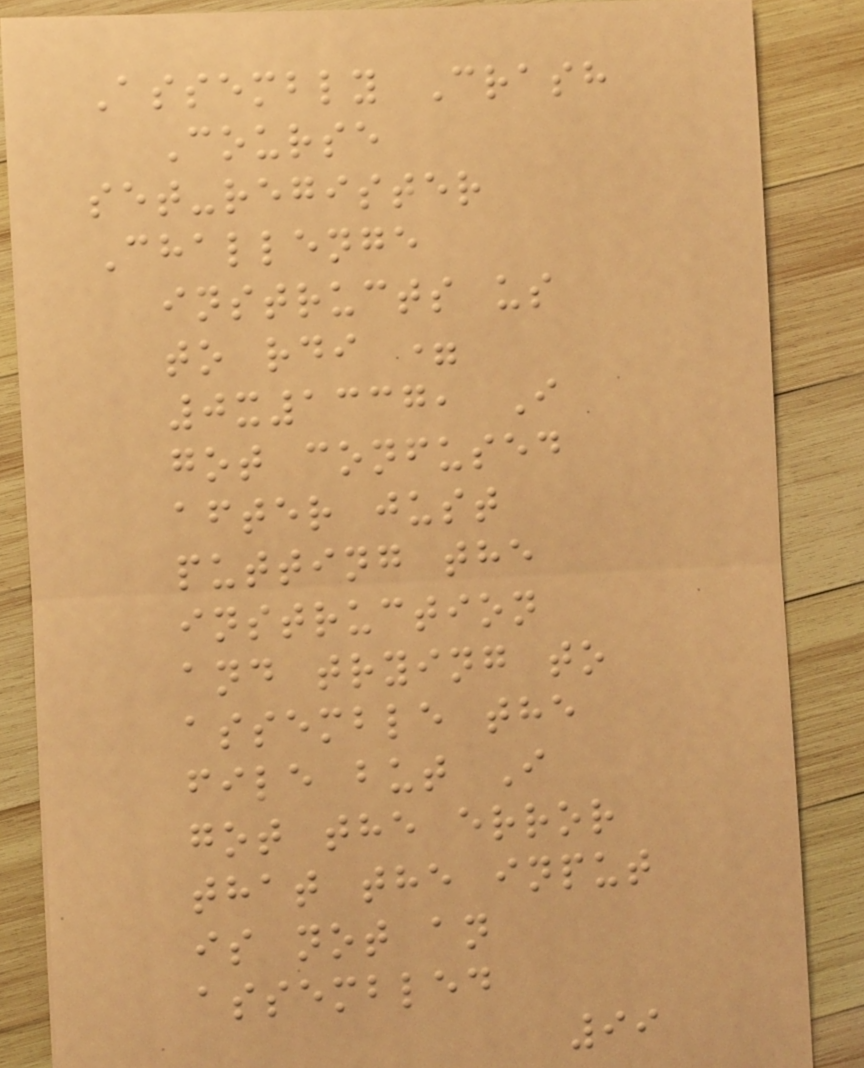Assembly Crash
Course
set-register
Challenge
instructs us
to rdi =
0x1337, I
got confused
after just
putting the
instruction
and trying to
assemble the
file but I
got the error
that the input
is not an
assembled
99
